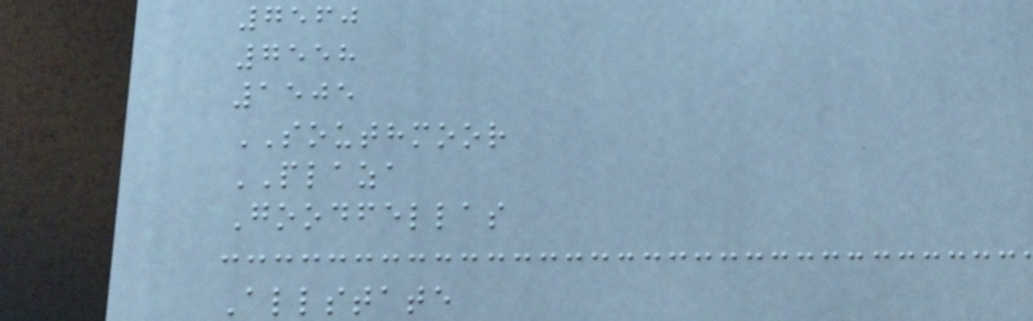7560
7558
1505
SOUTHMOOR
PLAZA
Goodfellas
Allstate
